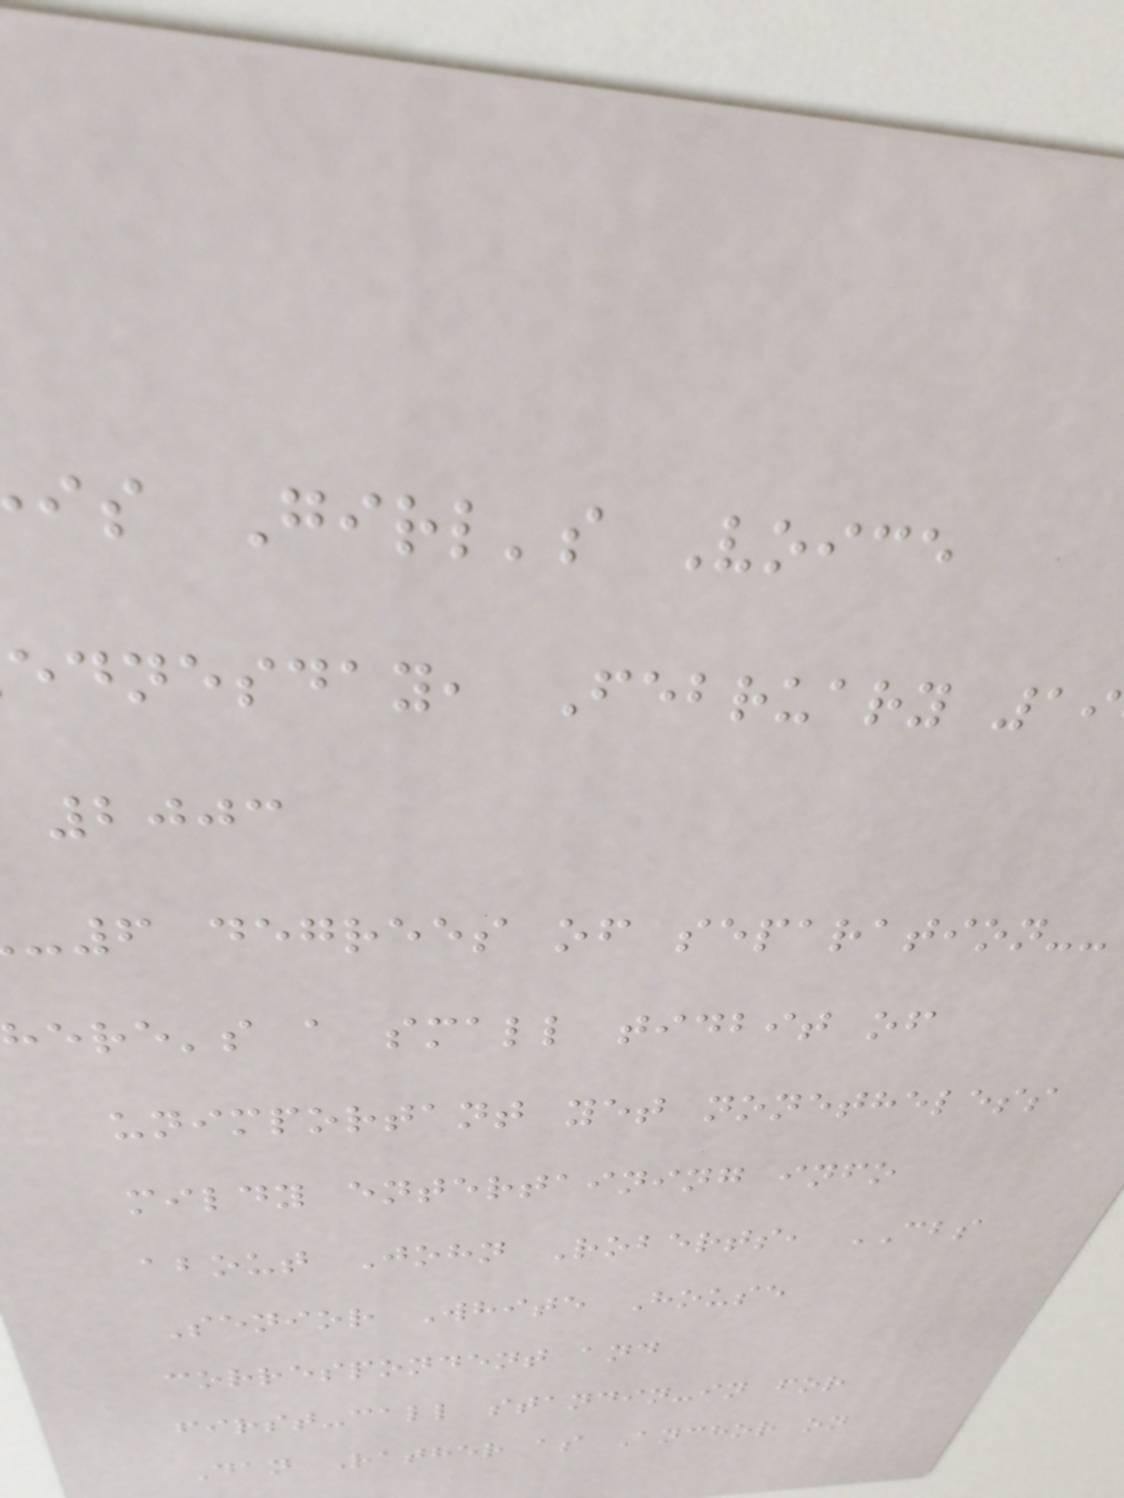is Girl's Voice
ednesday, February 19
2003
-6 degrees of separation--
here's a small tidbit of
unimportant yet nonetheless
mildy entertaining info
about John Roberts, CBS
Senior White House
correspondent and
first-call standin-in for
Dan Rather as Anchor on
